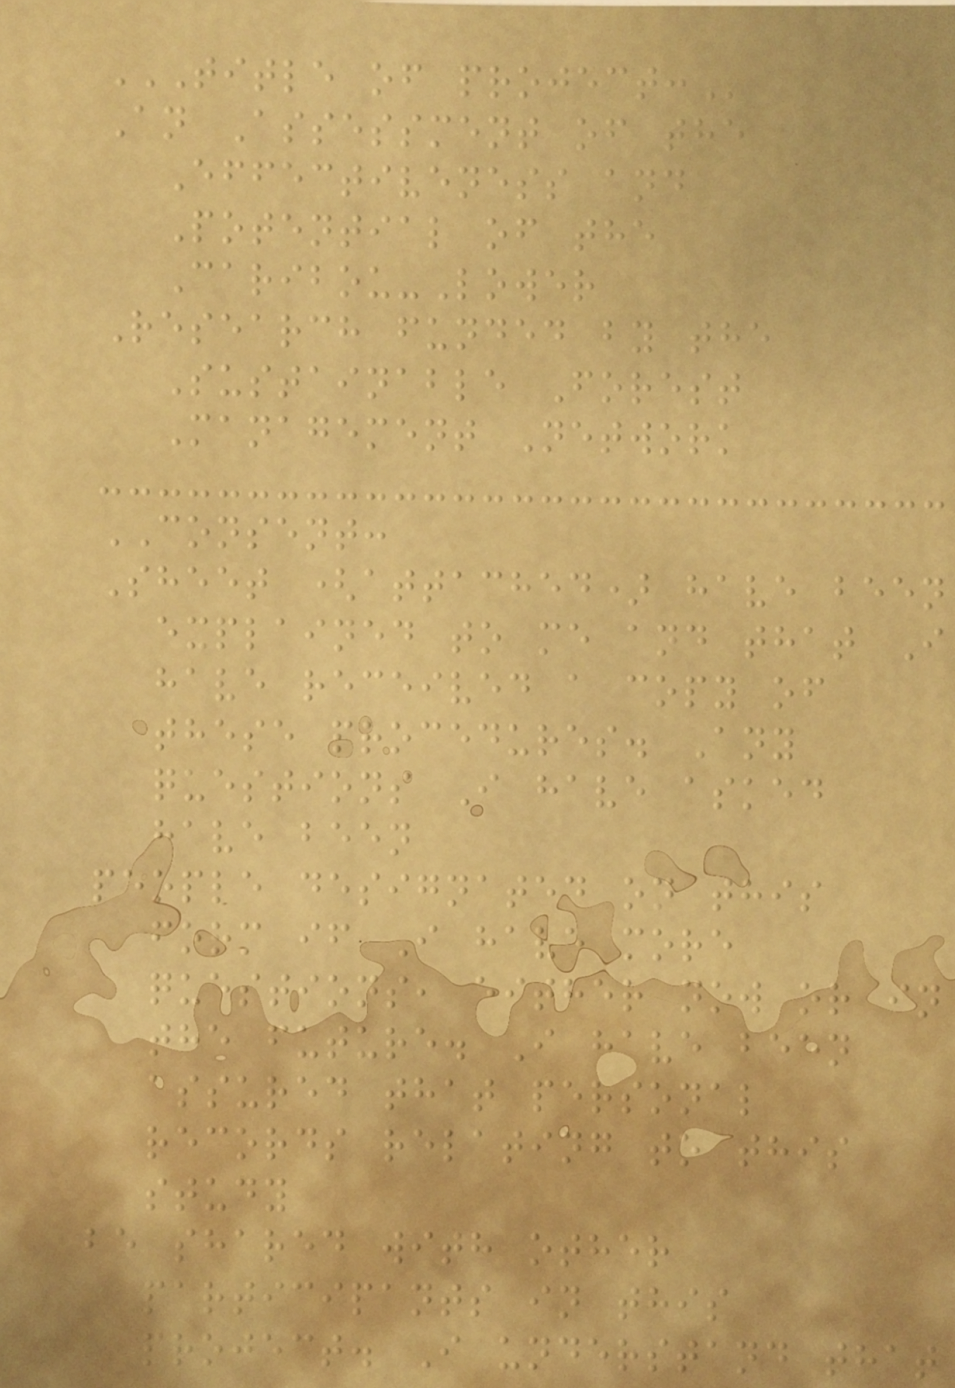TITLE OF PROJECT:
An Assessment of the
Effectiveness and
Potential of the
Caribou-Lower
Research funded by the
Sustainable Forest
Management Network
CONSENT:
Sheet (attached) have been
explained to me and that I
have received a copy of
these procedures. Any
questions I have asked
have been
people designated on this
form if I have more
questions, either now or in
the future. I have been
assured that personal
records relating to this
study
be shared with other
participants in this
project. I understand that
